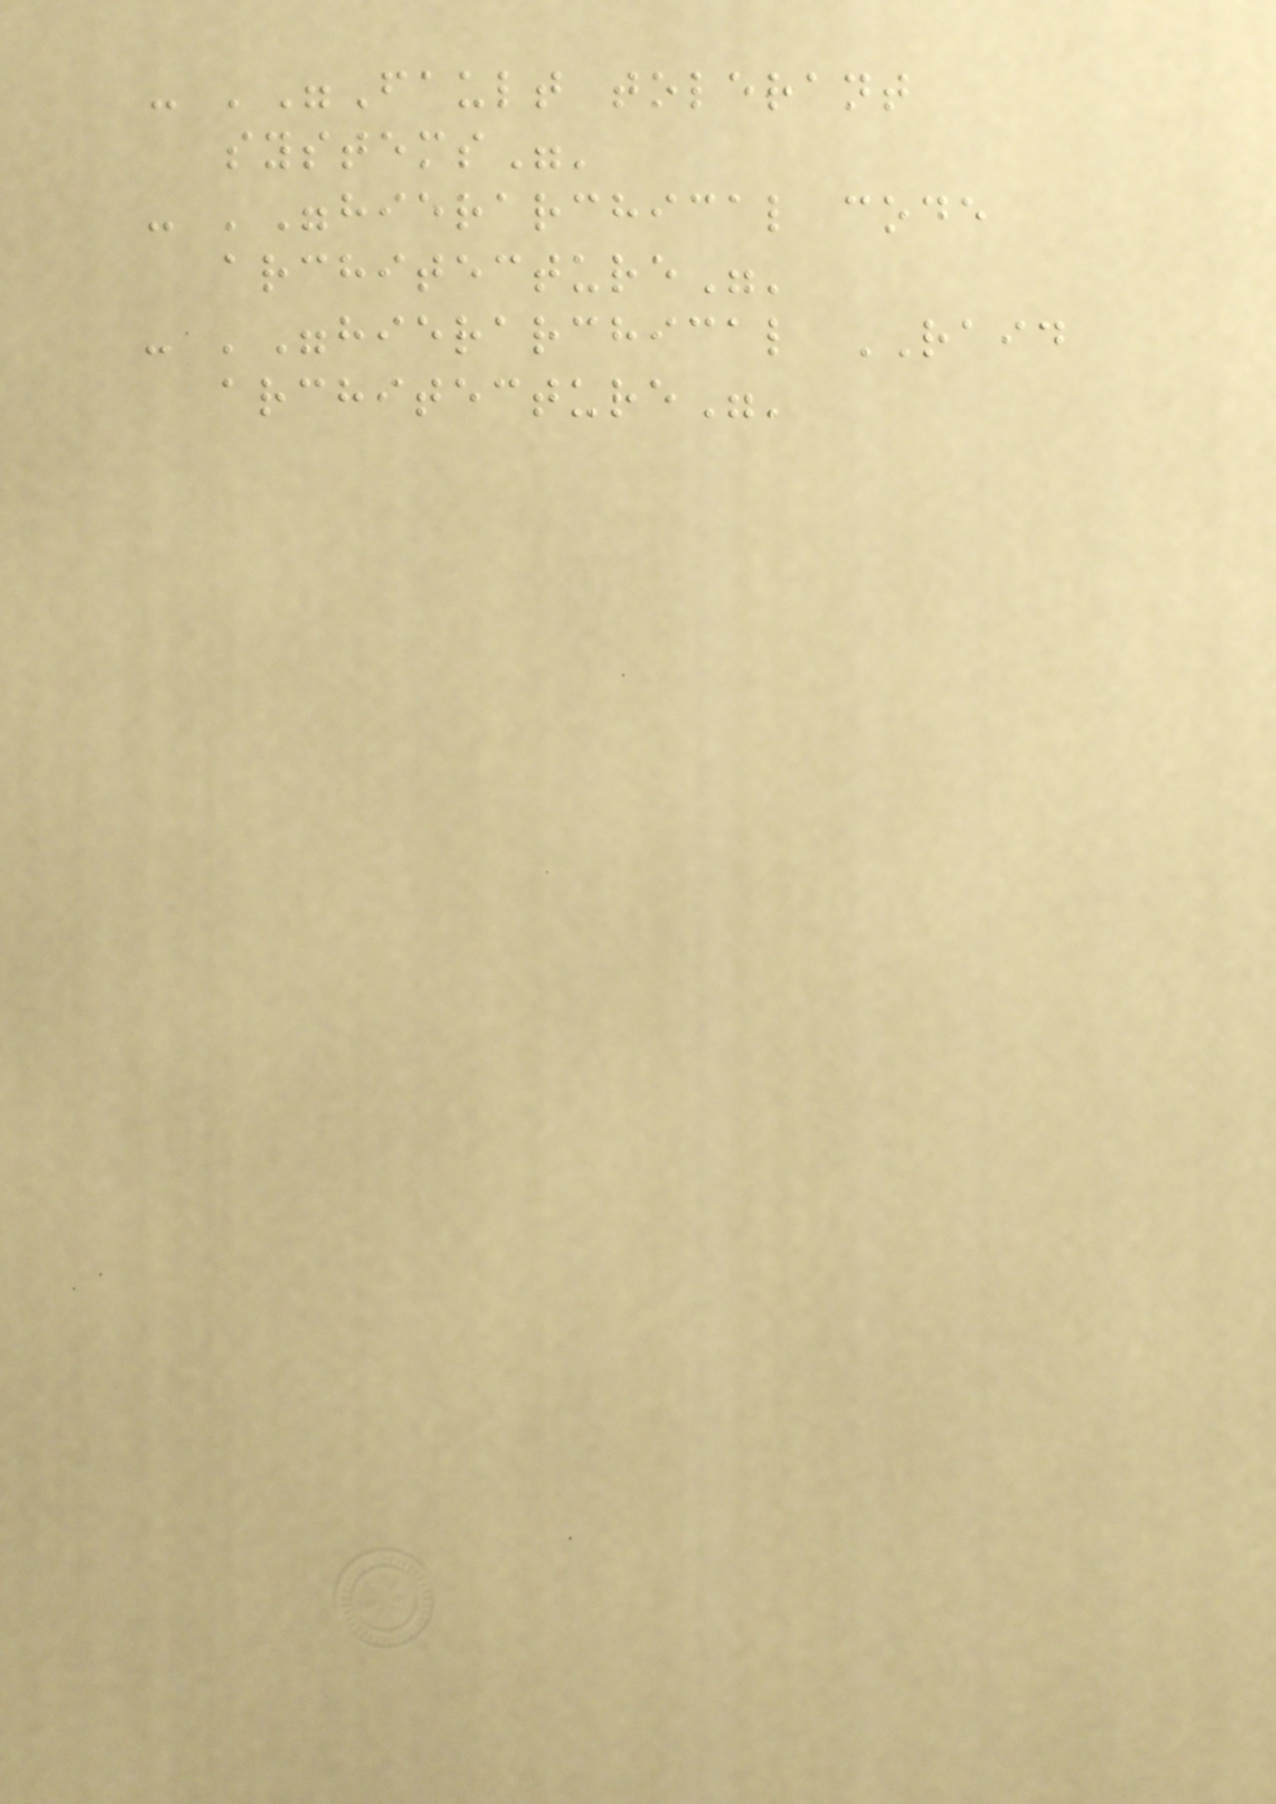- '"Fault tolerant
systems"'
- '"hierarchical code
architecture"'
- '"hierarchical RAID
architecture"'
